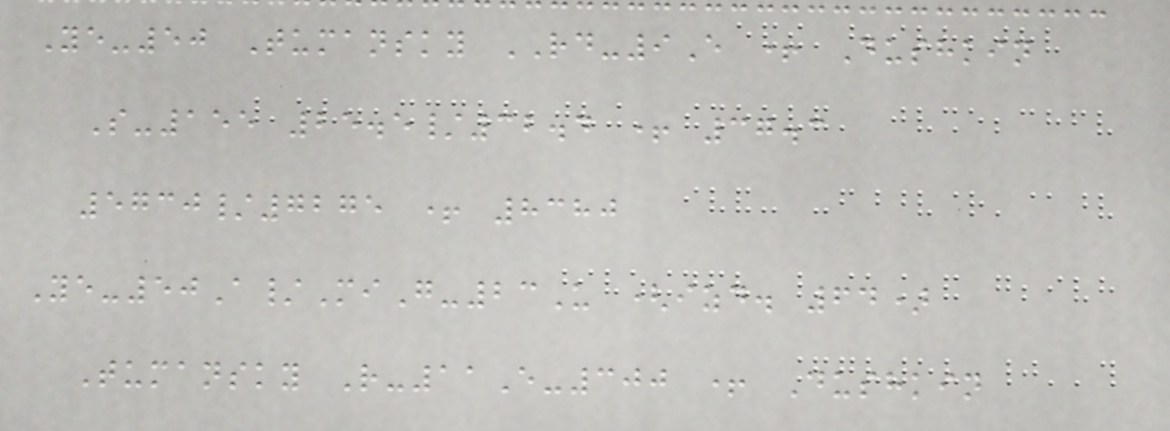Ye-50 Tumansky RD-9E + Dushkin
S-155 25.5/32.4 + 37.3
5730/7275 + 8380
Ye-50A/MiG-23U (izd. 64)
Tumansky R-11E-300 + Dushkin
